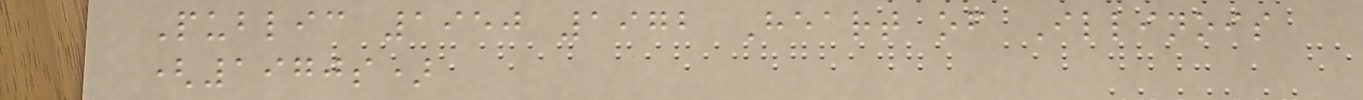Public 1950 1972 Heart of Illinois
(1970s)
